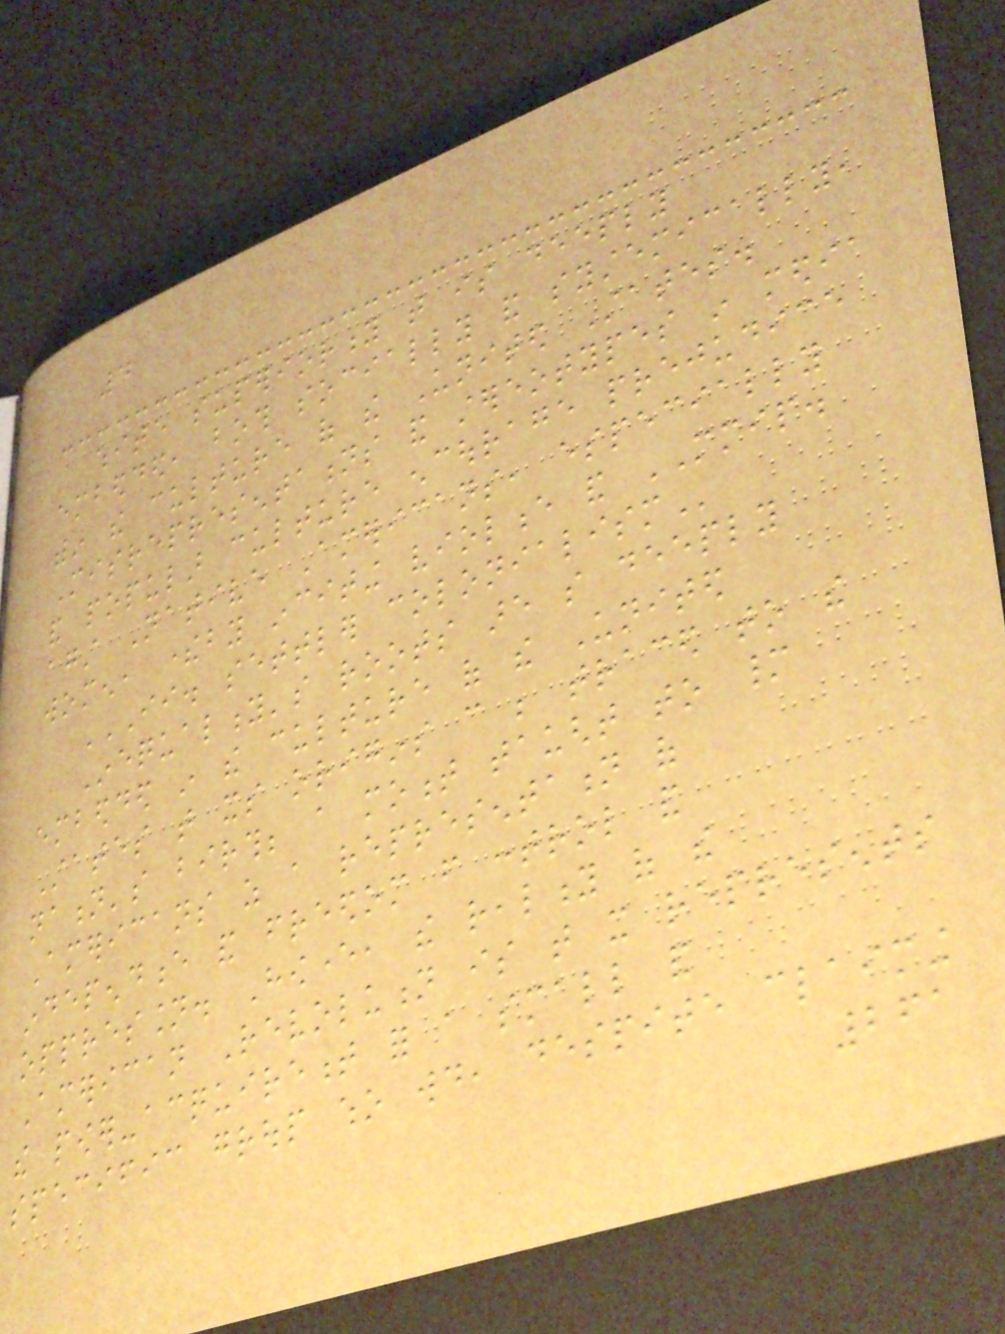4
white superiority that is deeply
embedded, both socially and systemically,
within the culture of the United States.
Misrepresentations and stereotypes in media
and popular culture encourage prejudice
against Native Americans, especially
women, thereby inciting violence and MMIP.
II. SETTLER COLONIALISM
Inequality's roots are so deeply
embedded in the culture of the United
States that its origins can be traced to the
nation's birth; a moment taught to many
Americans as a representation of
independence and freedom from control and
oppression. However, the reality of the
American Revolution is that it represents
the power-acquirement for a small and
specific group who would, despite claiming
261
